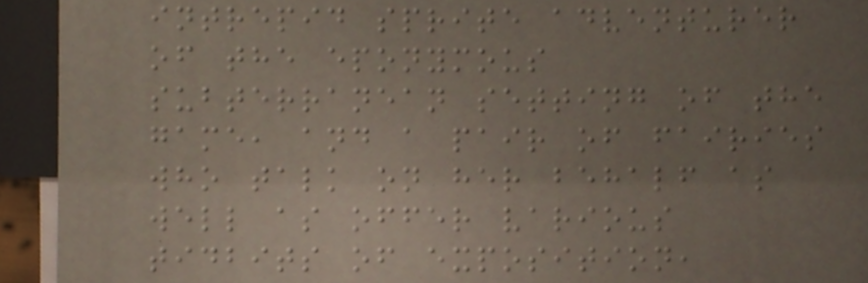intrepid sprite adventurer
of the eponymous
subterranean setting of the
game, and a pair of fairies
who talk on her behalf as
well as offer various
tidbits of exposition,
